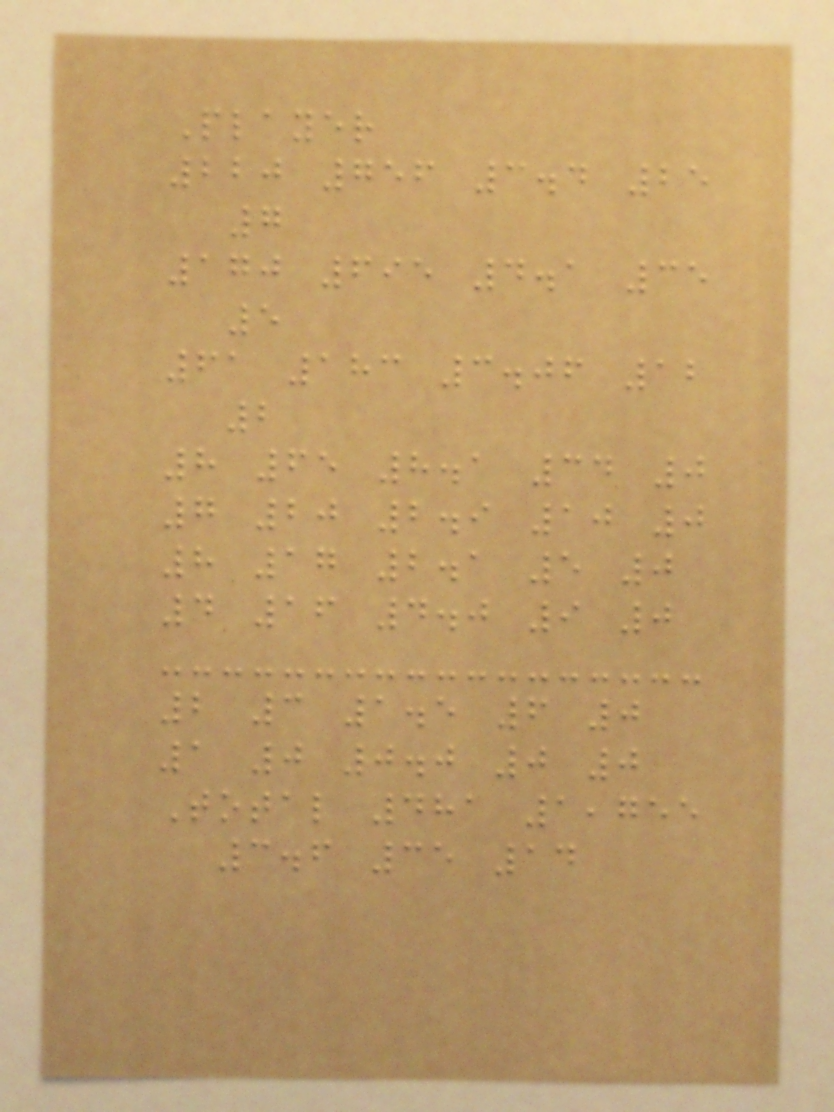Player
220 756 3.4 25
7
170 695 4.1 35
5
61 183 3.06 12
2
8 65 8.1 34 0
7 20 2.9 10 0
8 17 2.1 5 0
4 16 4.0 9 0
2 3 1.5 6 0
1 0 0.0 0 0
Total 481 1,755
3.6 35 14
